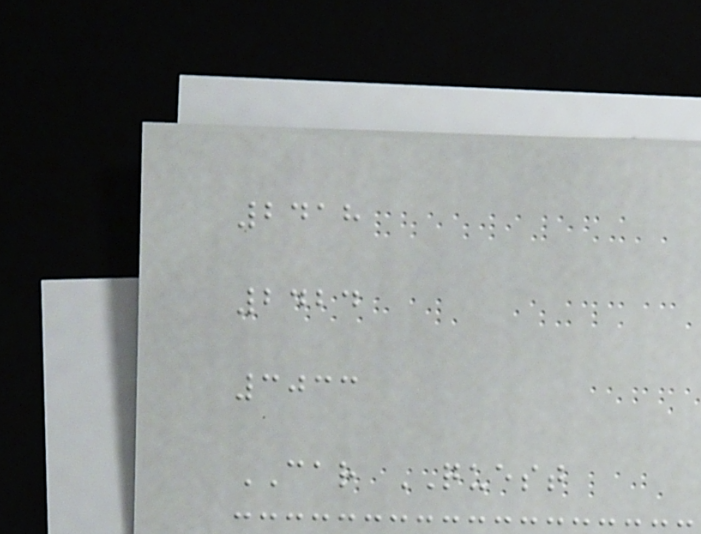2418
2424
3033
CAR QUEST
